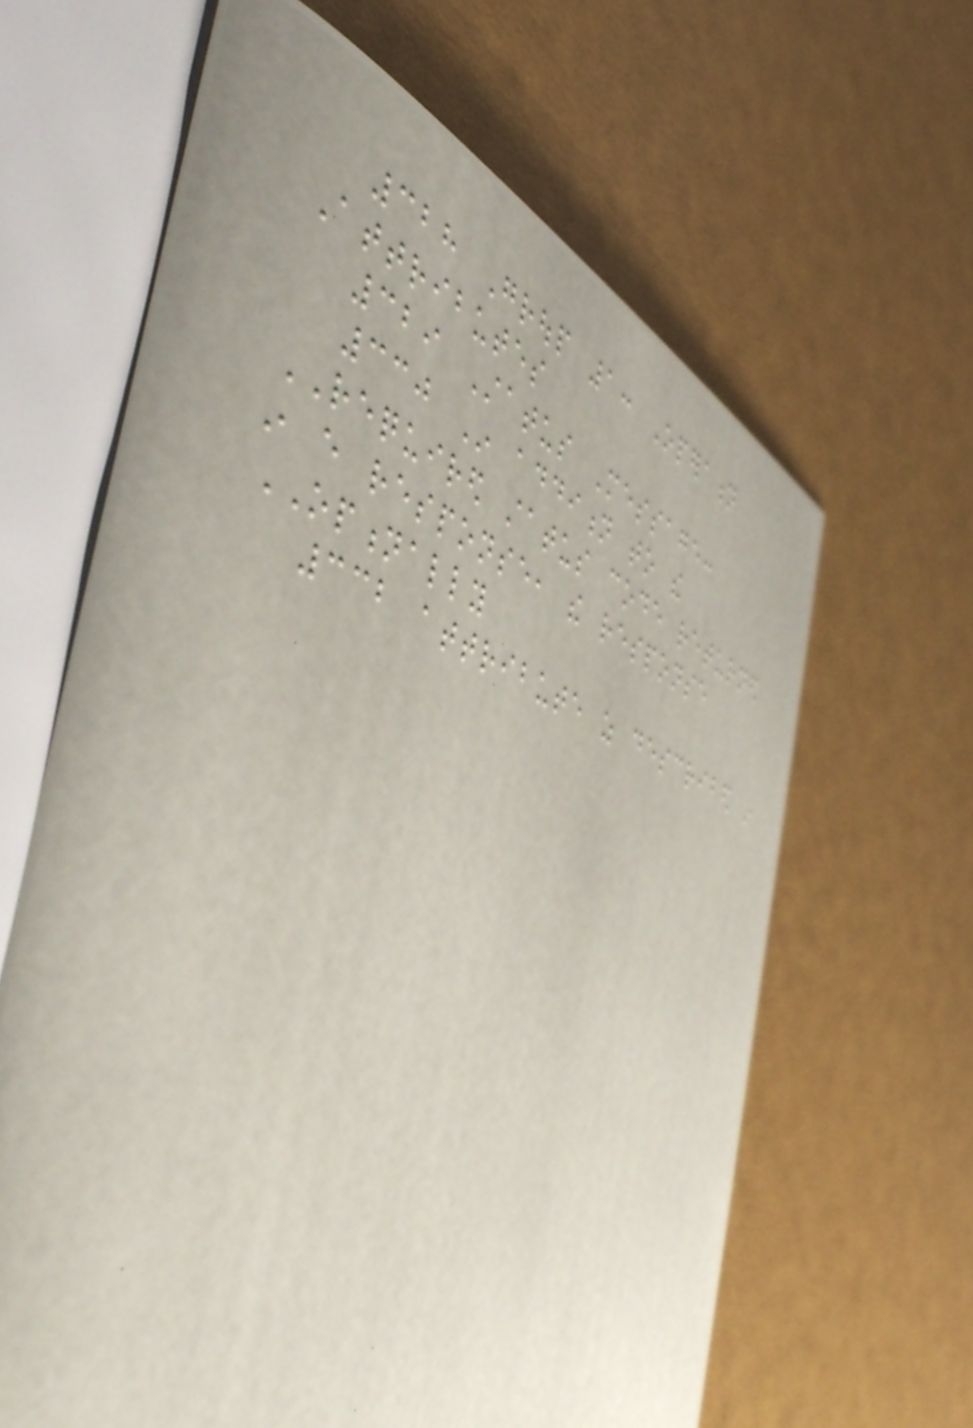328 Group 1: Operation
Attributes
329 Status Message:
330 In addition to the
REQUIRED status code returned
in every response, the response
OPTIONALLY
332 attribute as described in
